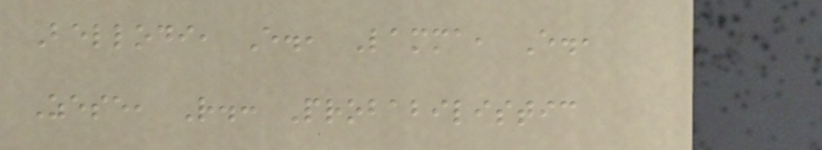Bellodi, E., Lamma, E.,
Zese, R.: Probabilistic
